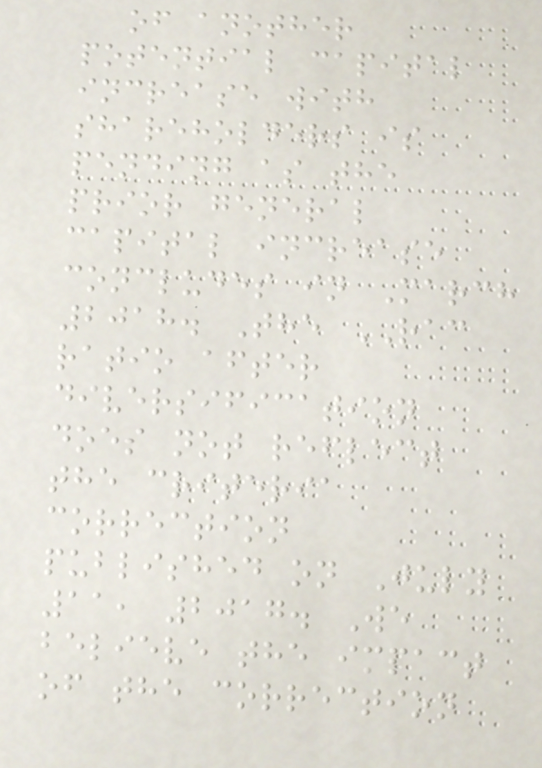of another
potential capital
increase with
shareholders is
pending as the
prior general
capital increase
concludes in March
2018. The RAC
ratio after
diversification
does not reflect
the criteria
correction
published on July
11, 2017. We
believe the impact
of the correction
